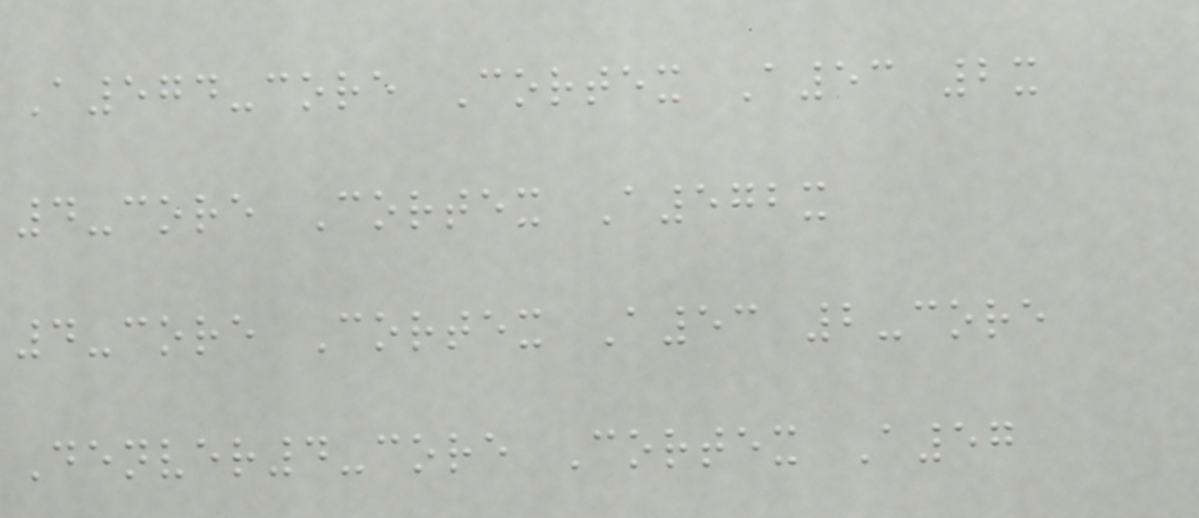A574-core Cortex A53 2x
4-core Cortex A572x
4-core Cortex A53 2-core
Denver4-core Cortex A57
